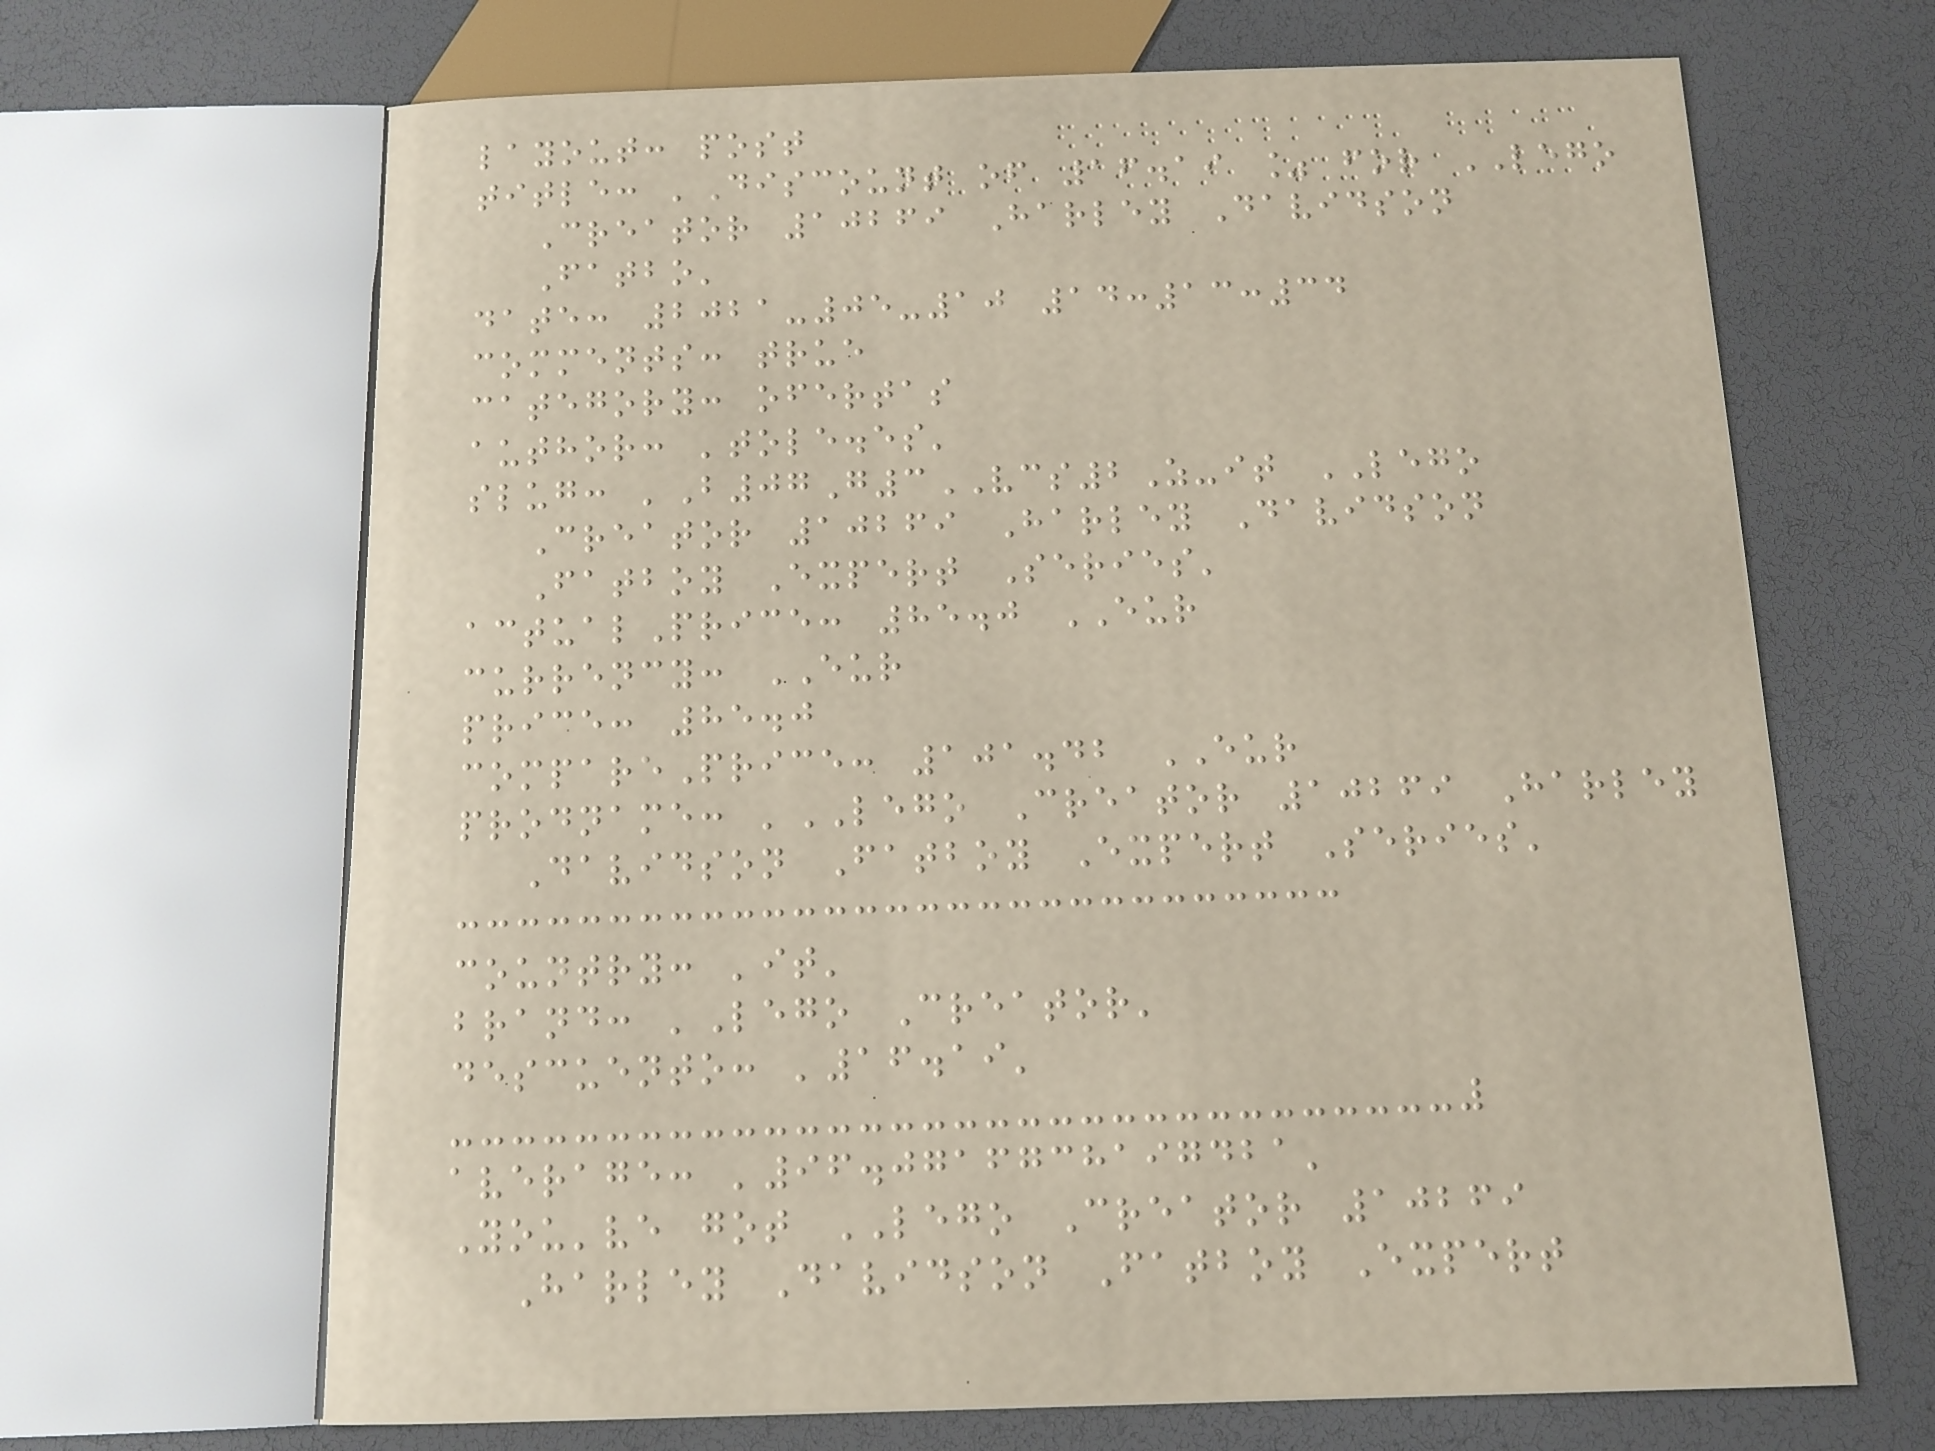layout: post
title: 'Discount of 16.19 % for LEGO
Creator 10269 Harley Davidson
Fatbo'
date: 2021-05-10 14:13:34
comments: true
category: ofertas
author: 'tole.es'
slug: 'B07G3VCS2Z-it LEGO
Creator 10269 Harley Davidson
Fatboy Expert Series'
actualPrice: 85.0 EUR
currency: EUR
price: 85.0
comparePrice: 101.42 EUR
prodname: 'LEGO Creator 10269 Harley
Davidson Fatboy Expert Series'
country: 'it'
brand: 'Lego Creator'
descuento: '16.19'
average: '96.0716738197421'
You've got LEGO Creator 10269
Harley Davidson Fatboy Expert
